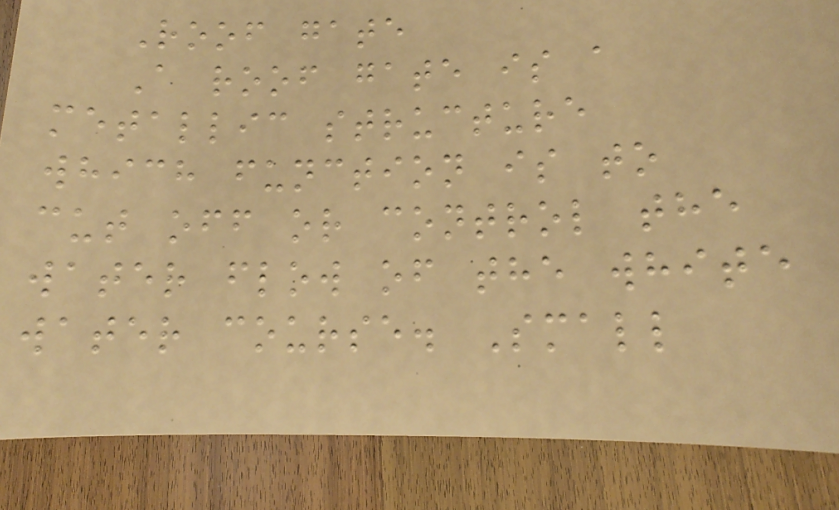Roof gate
A roof gate is a
metallic structure
which function is to
cut off or control the
water flow of the white
water course. Small
